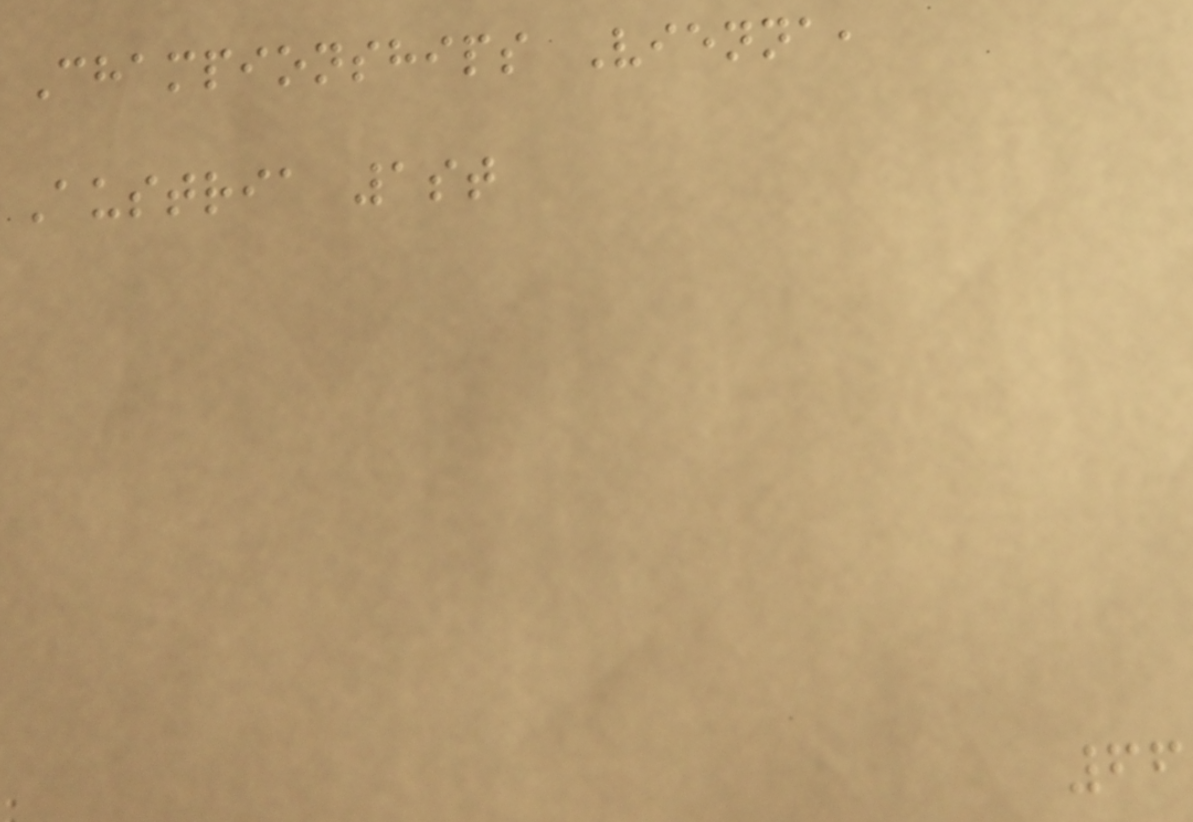Championships Vienna,
Austria 1st
66
